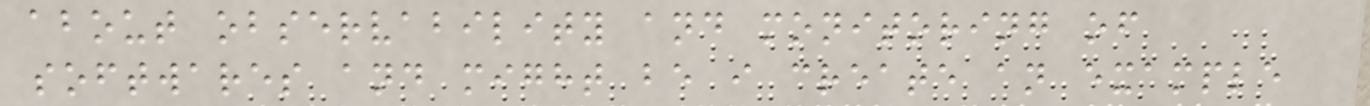about observability and monitoring of
softwares and might be i create an example
